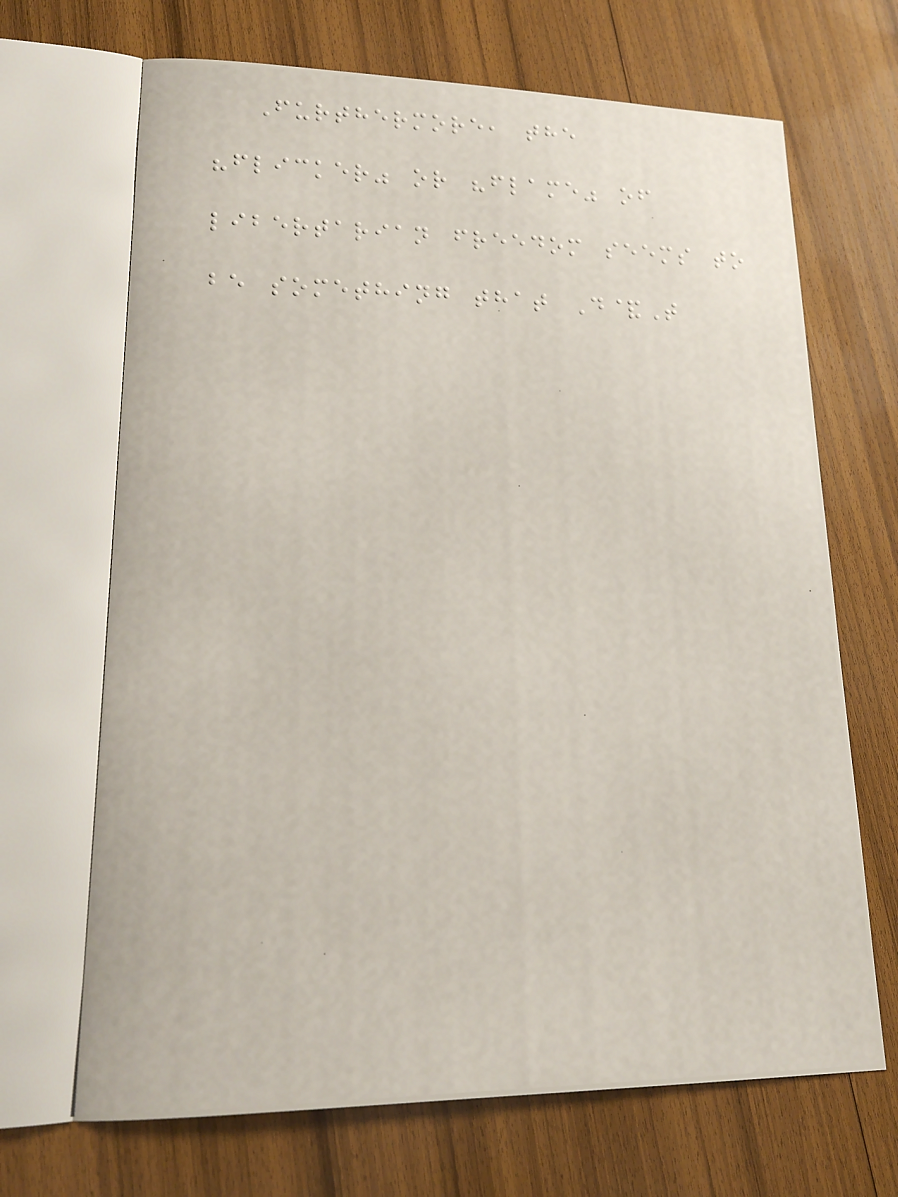Furthermore, the
"flicker" or "flame" of
libertarian freedom seems to
be something that D&T
